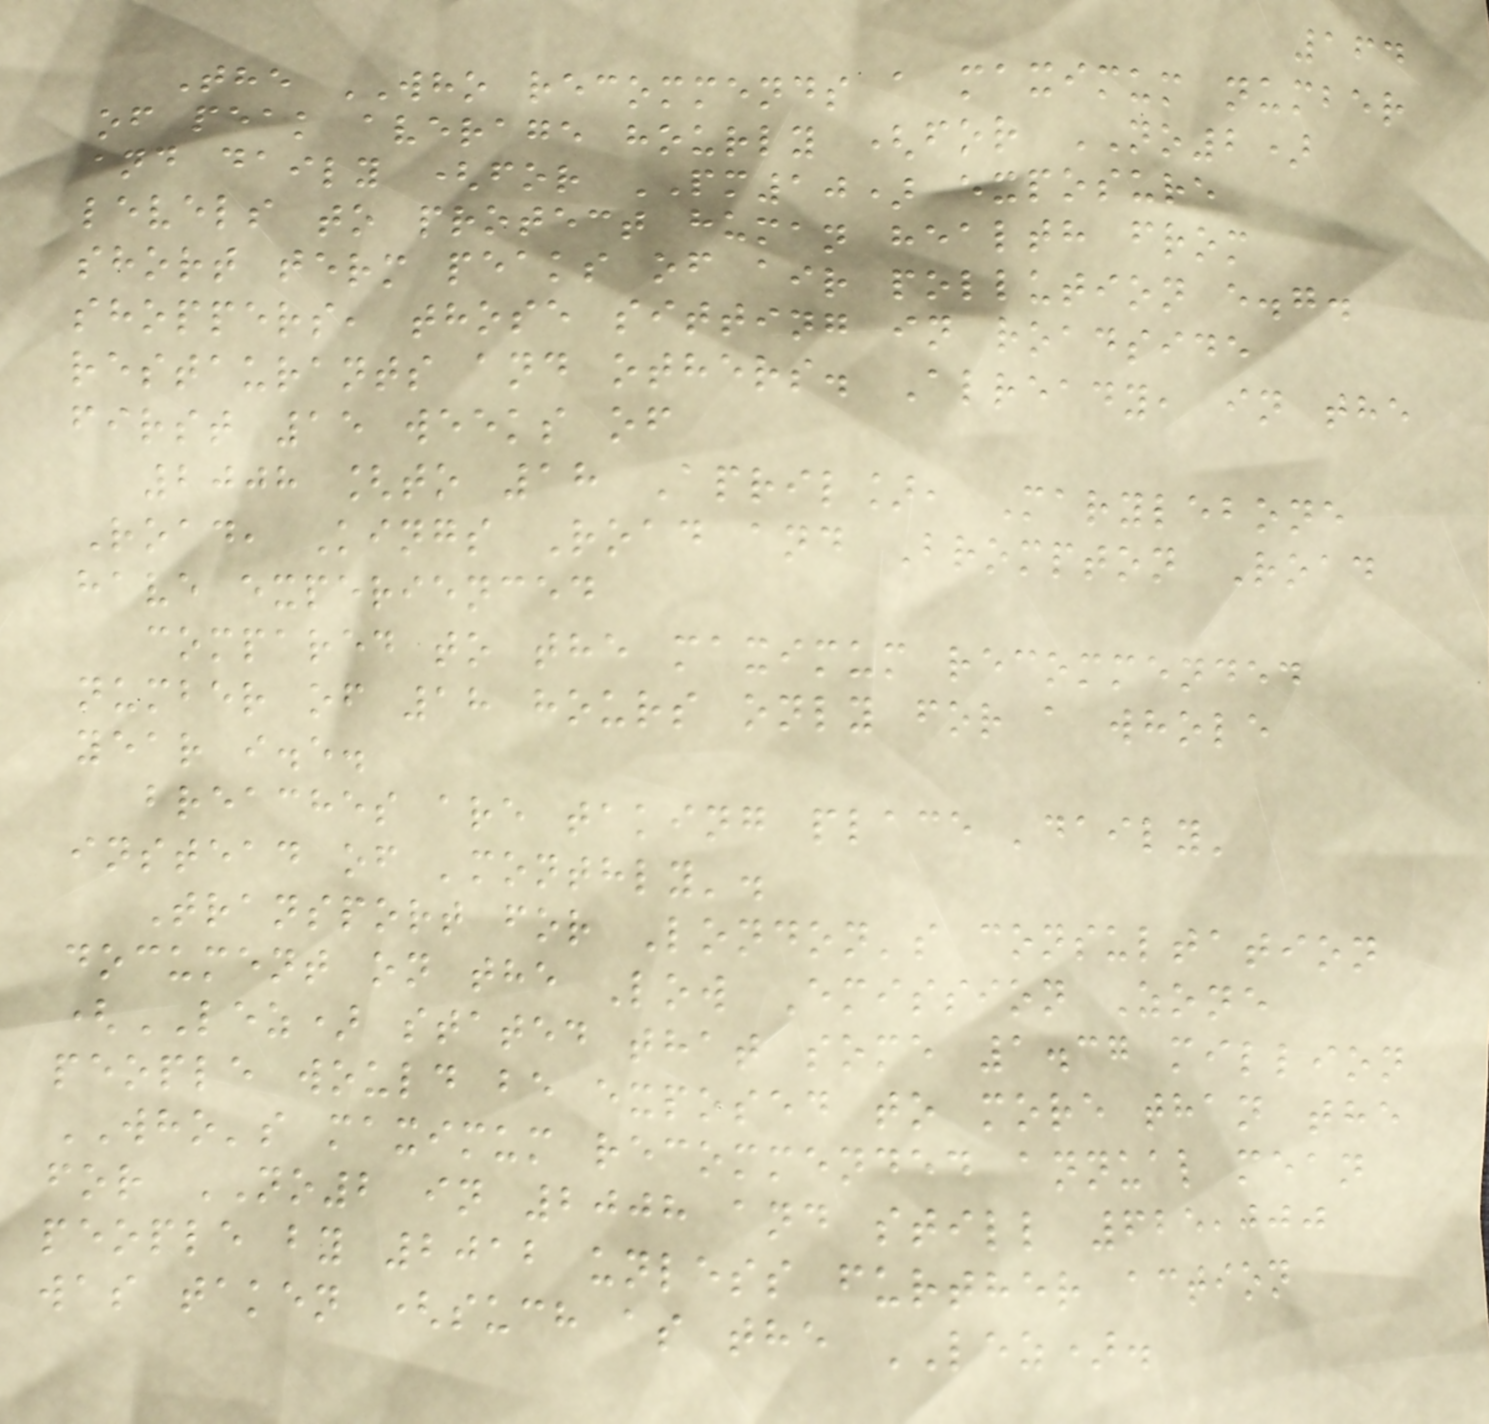164
The WHO recommends a maximum number
of peak average hourly (for NO2)
and daily (for PM10) exposure
levels to protect human health from
short term peaks of air pollution e.g.
shoppers, those sitting in roadside
restaurants and others. Already, in the
first 15 weeks of
2008 [to 18 April], Marylebone
Road, Kings Road and Brompton Road
have experienced
compared to the maximum recommended
number of 18 hours only for a whole
year i.e.
breaches are taking place 'daily'
instead of 'monthly'.
Transport for London's consultation
document on the Low Emission Zone
(LEZ) stated that some 1.37 million
people would be exposed to more than the
WHO's maximum recommended annual mean
for NO2 in 2008 and still 625,000
people by 2012 unless further action
was taken (such as the LEZ).
